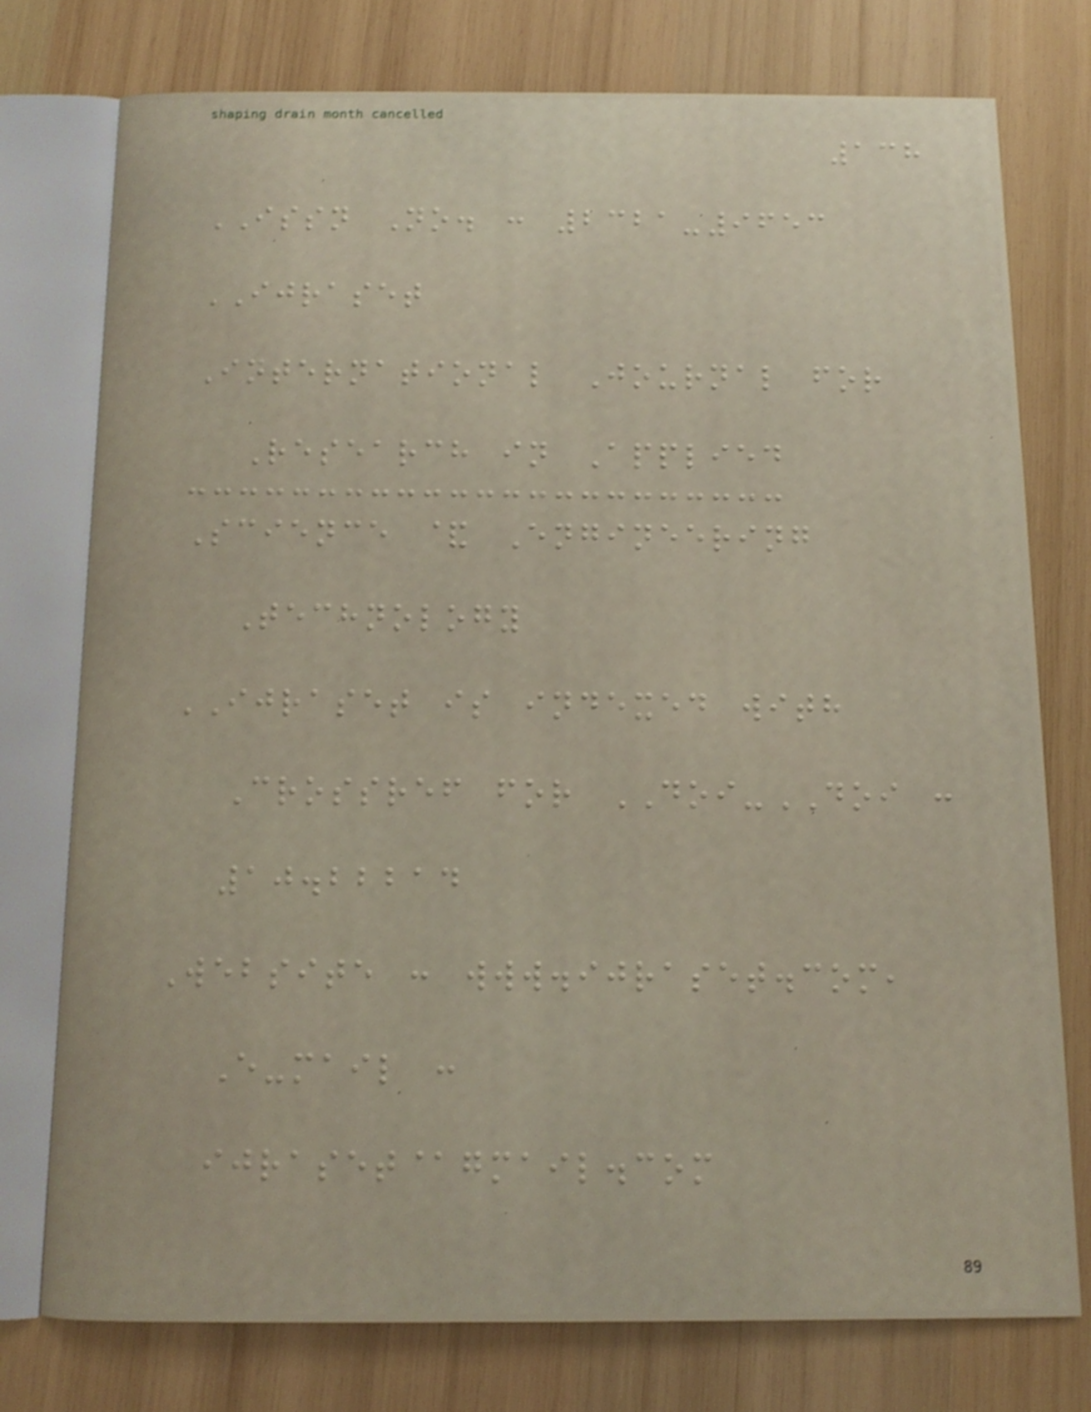138
ISSN No. : 2321-9653
IJRASET
International Journal for
Research in Applied
Science & Engineering
Technology
IJRASET is indexed with
Crossref for DOI-DOI :
10.22214
Website : www.ijraset.com,
E-mail :
ijraset@gmail.com
